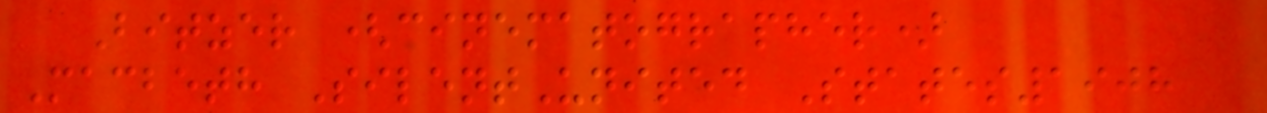Bitzer (cinematographer)
Macbeth SilentUnited States1908
